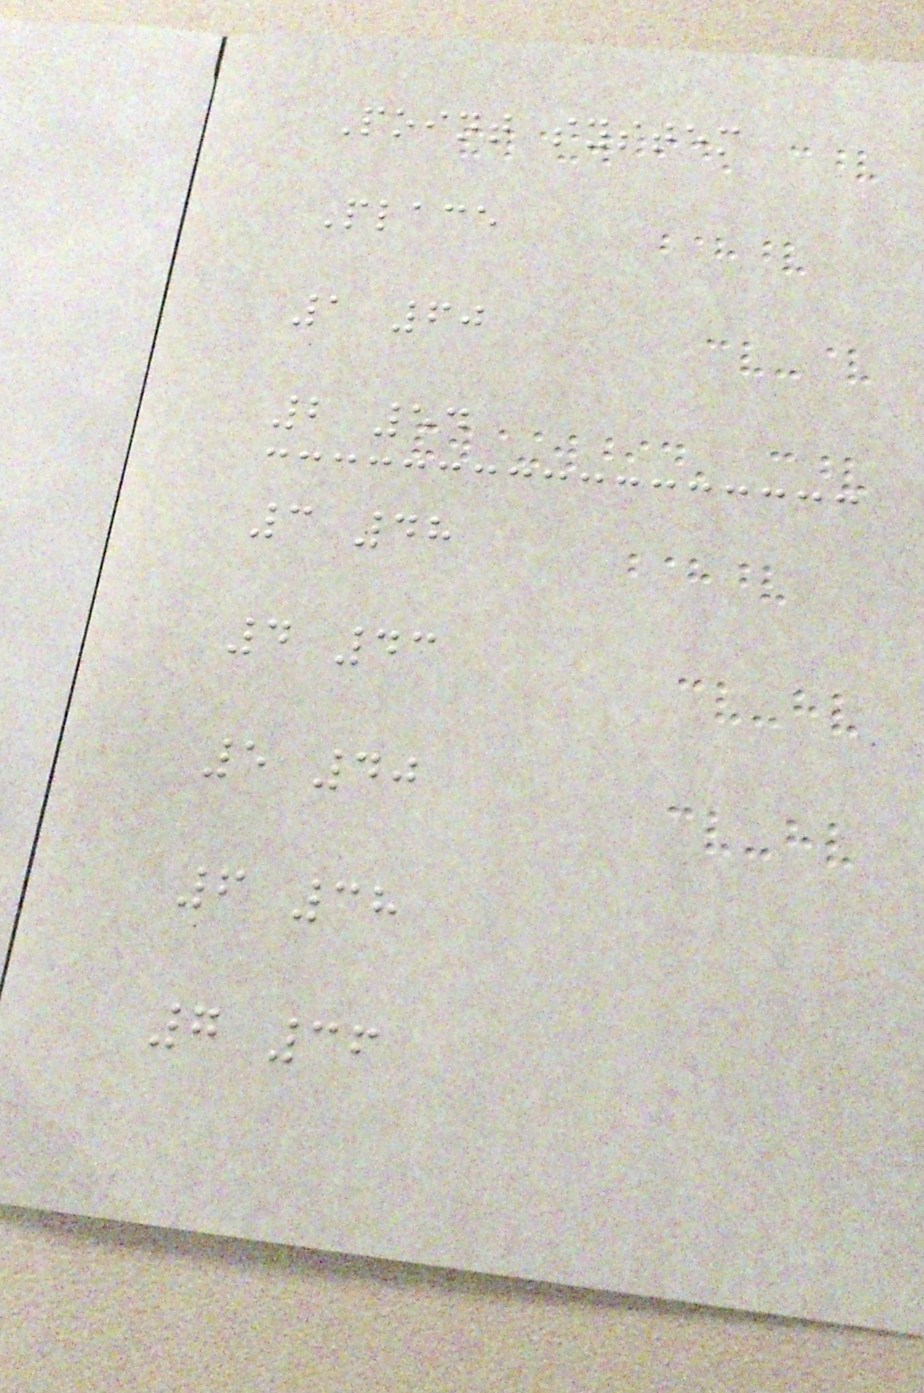Point system
Place
1 60
2 54
3 48
4 43
5 40
6 38
7 36
